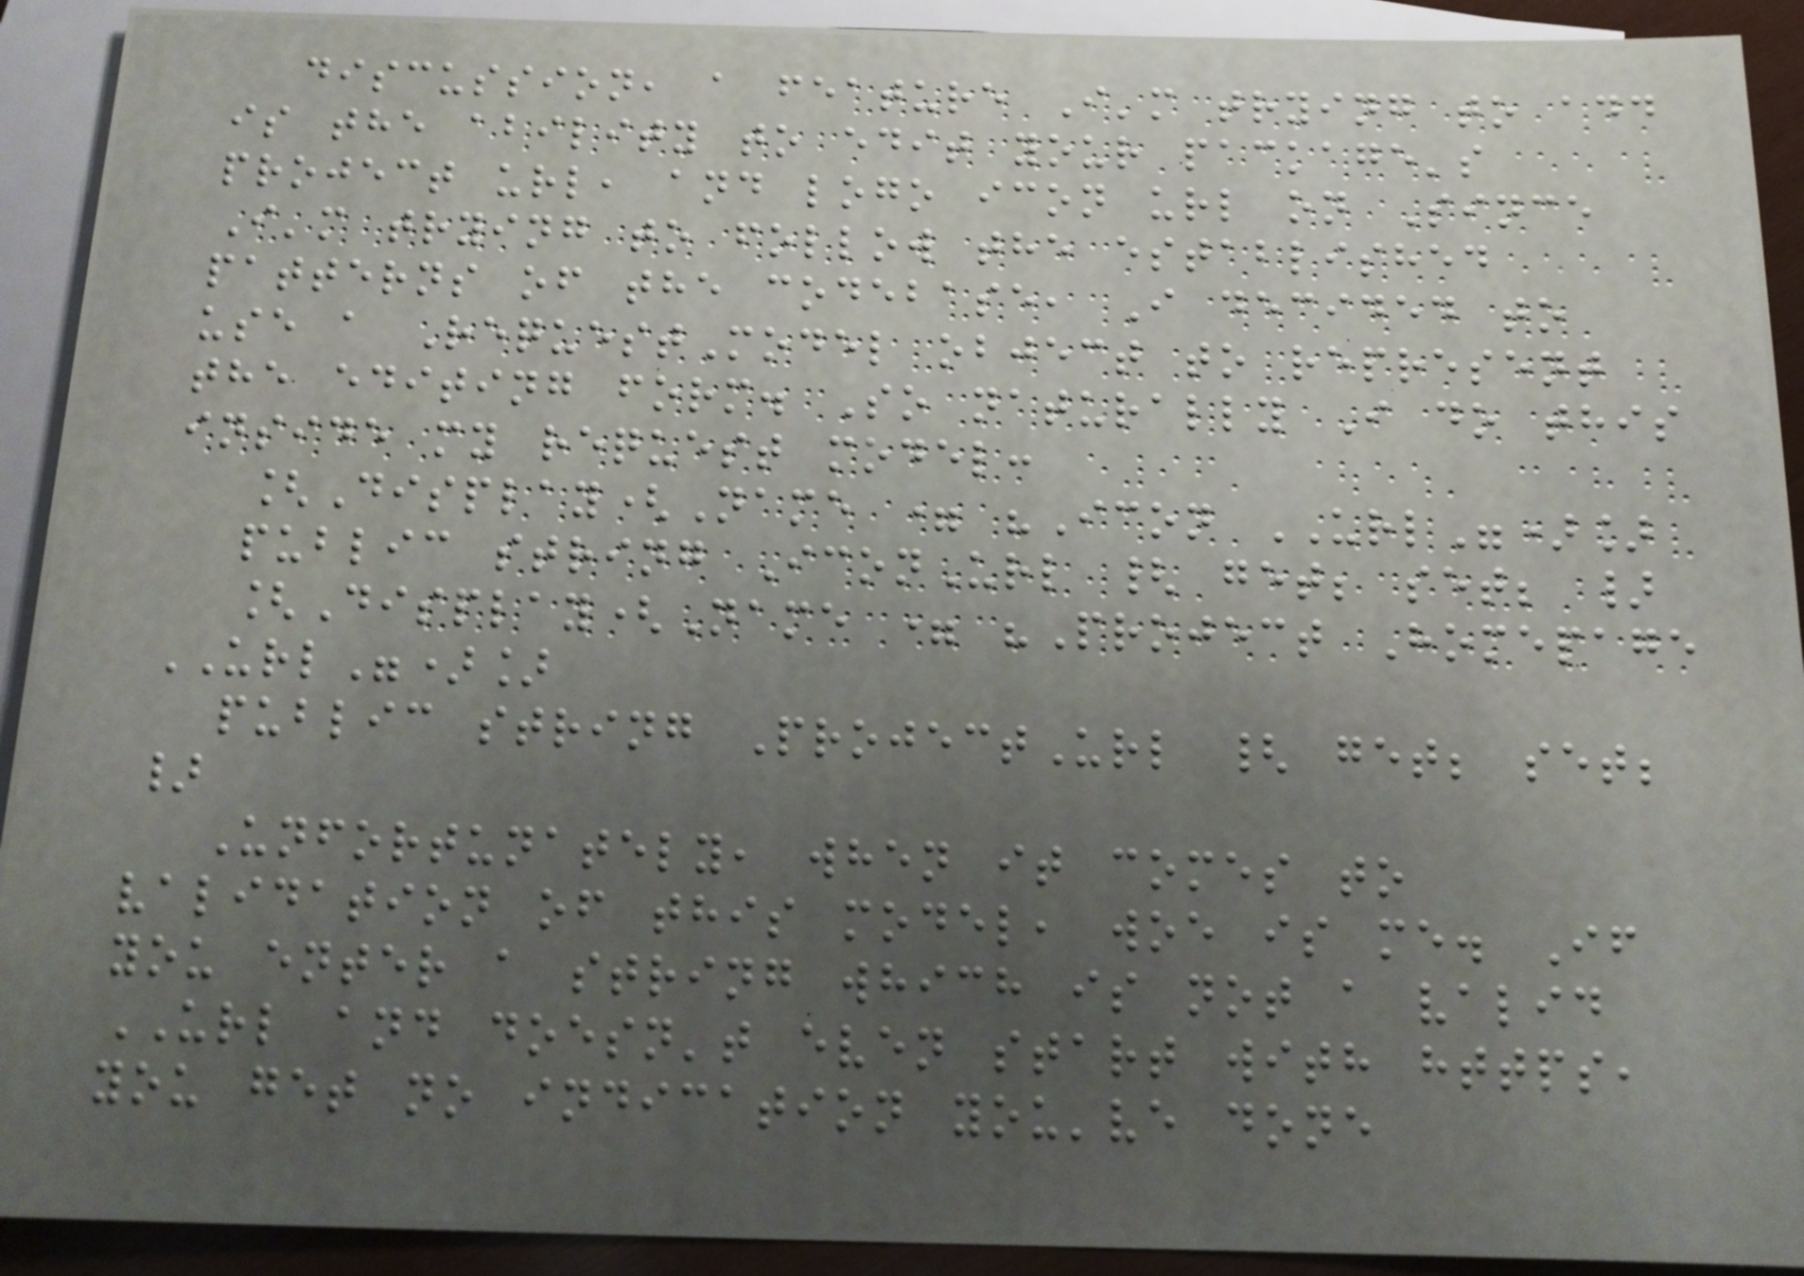discussion, a feature I'm trying to add
is the ability to edit your package's
project url, and logo icon url on Since
I'm trying to follow the established
patterns of the codebase, I decided to
use a RequestModel object to represent
the editing form. So naturally I do this
inside my request model:
[Display(Name = "Icon URL")]
public string IconUrl { get; set; }
[Display(Name = "Project Homepage
URL")]
public string ProjectUrl { get; set;
}
Unfortunately, when it comes to
validation of this model, woe is me. If
you enter a string which is not a valid
URL and doesn't even start with https,
you get no indication you've done
